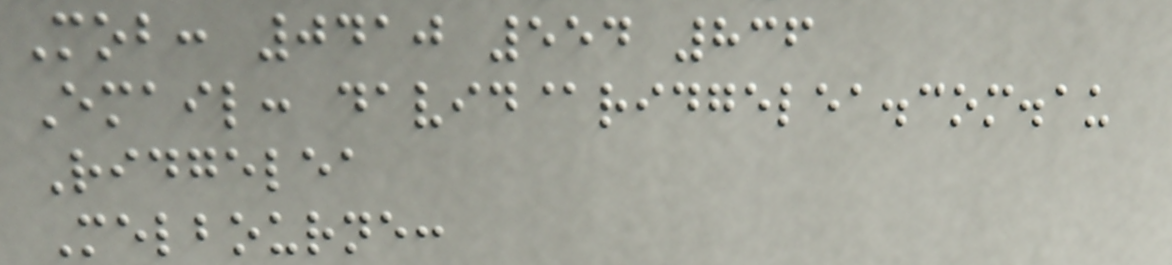Mob: 0410 554 836
Email: david@ridgelea.com.au
Ridgelea
Melbourne:
